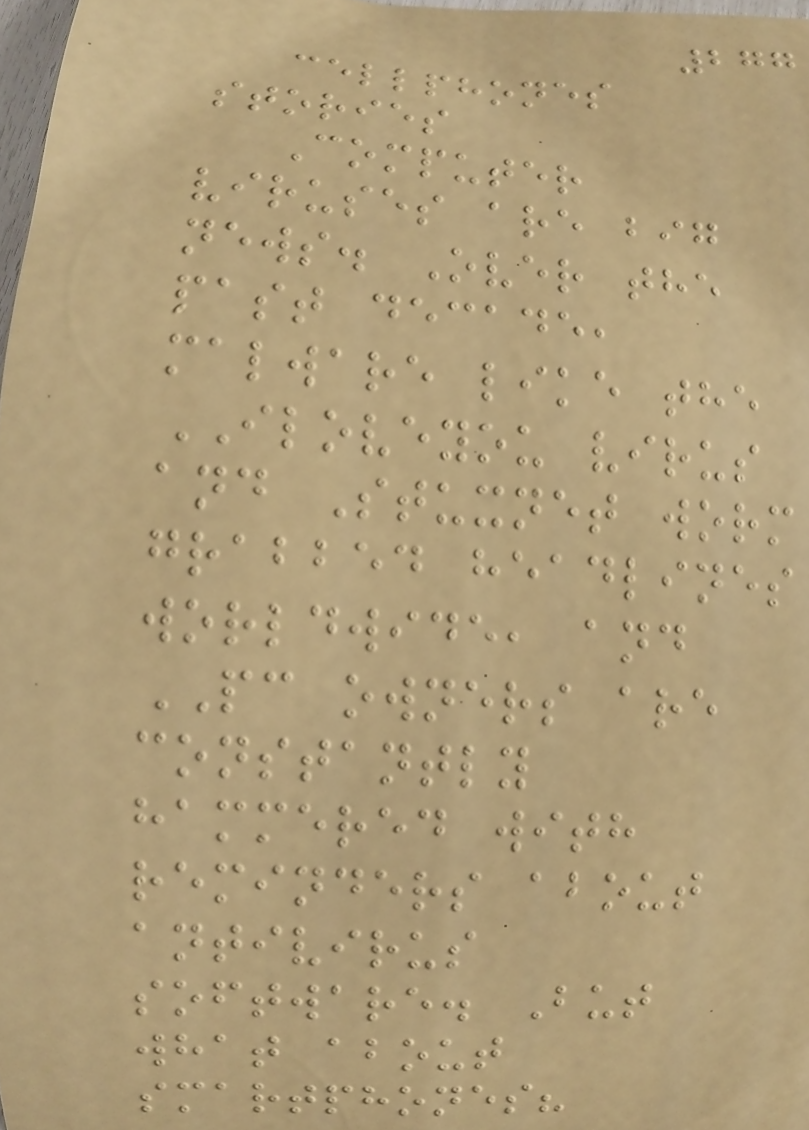277
cellphones
stories
Computer
viruses are big
news. Over the
past decade,
malware like the
ILOVEYOU virus
and Stuxnet worm
grabbed headlines
worldwide, and
PC owners are
constantly
hammered with
reminders about
antivirus
software. But
what about
smartphones?
